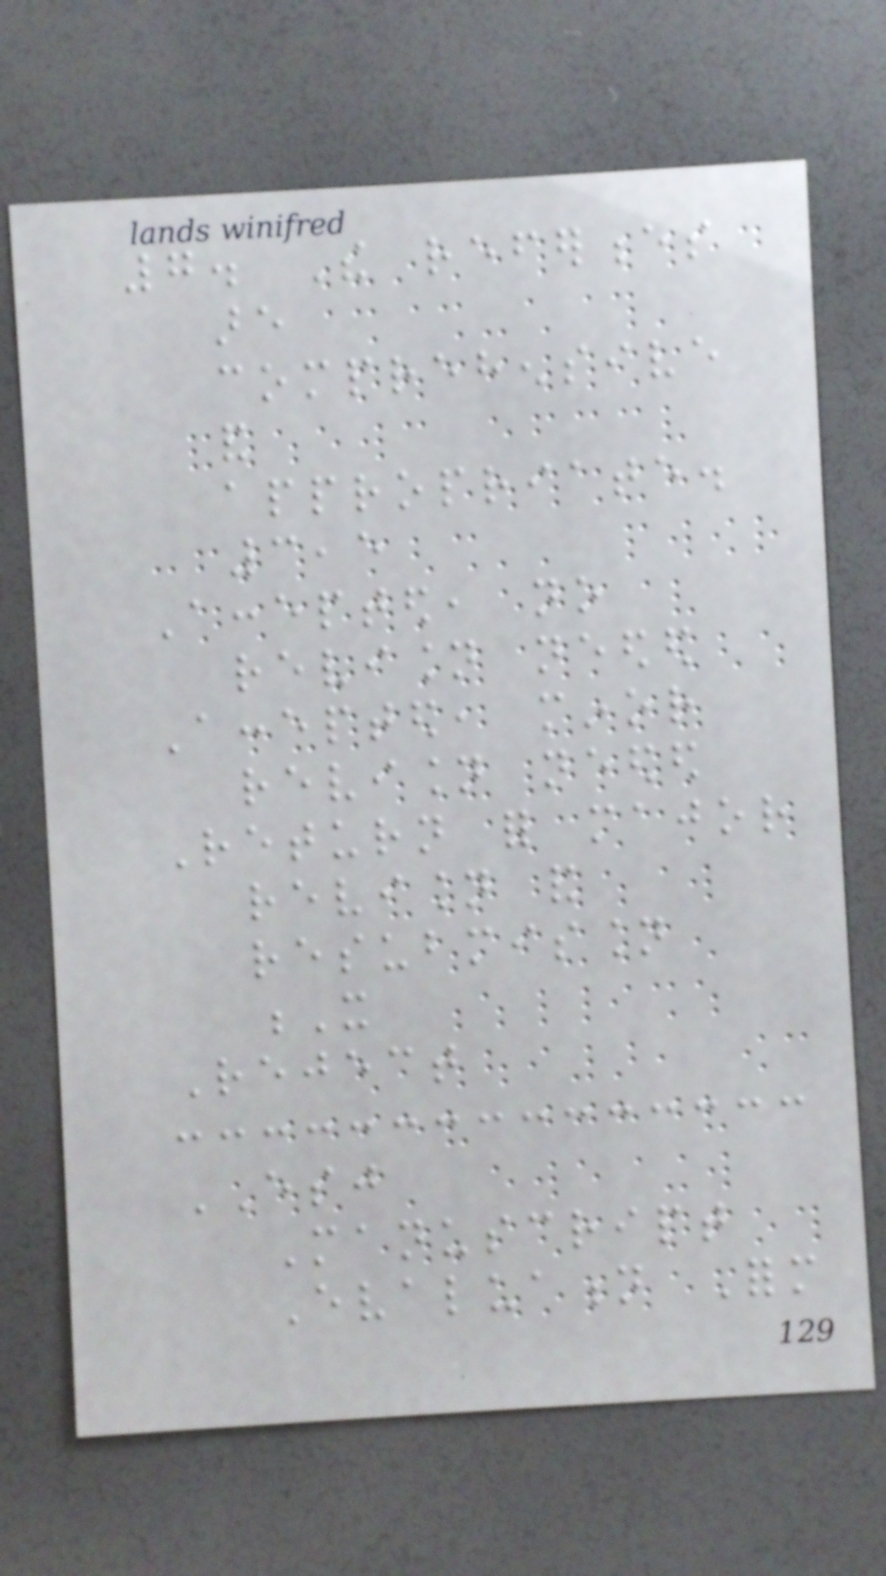7. The references
are
comprehensive
and
appropriate.
3,5
Accepted, no
revision needed
Accepted, minor
revision needed
Return for major
revision and
resubmission
X
Reject
ESJ
Manuscript
Evaluation Form
